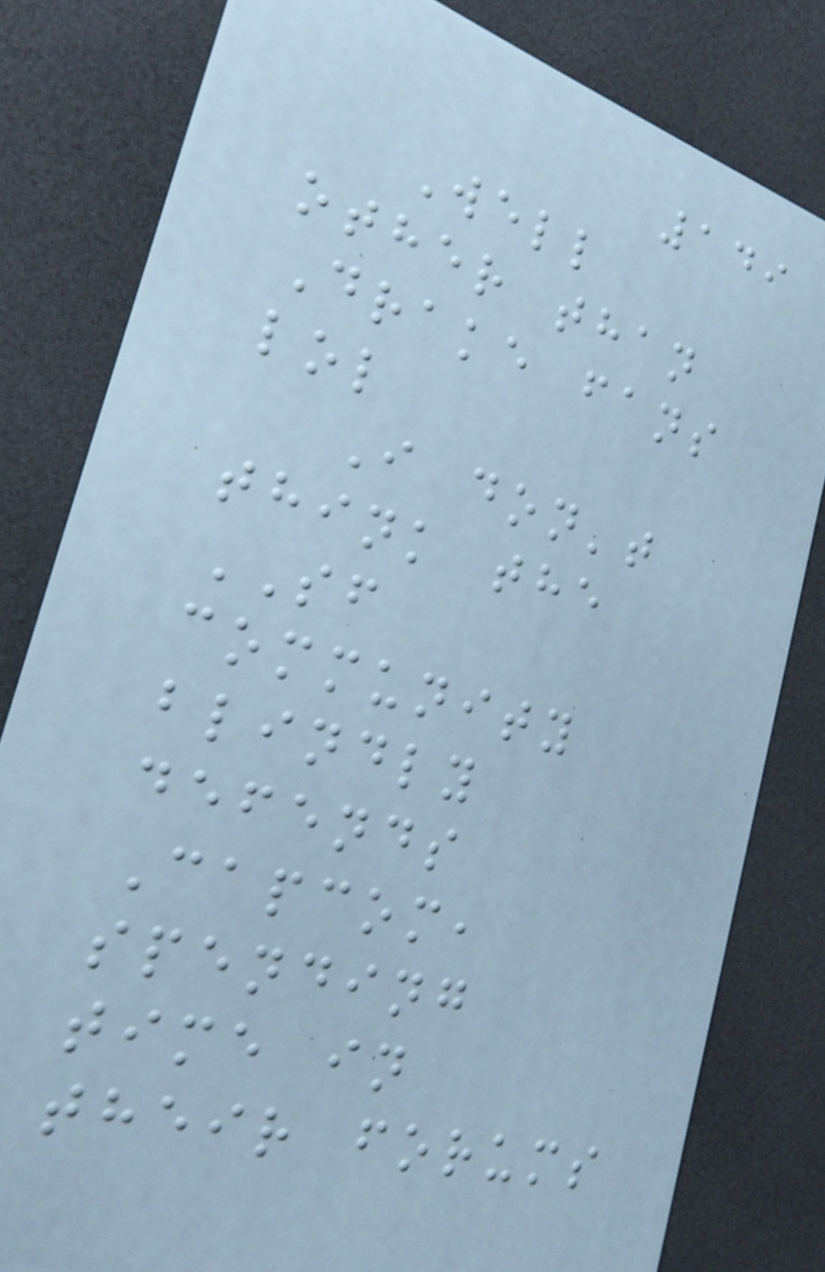149
Well
other than
Drake fans
lol
I don't
think the
SF
community
blindly
defends
Capcom,
spending
time in
their forums
